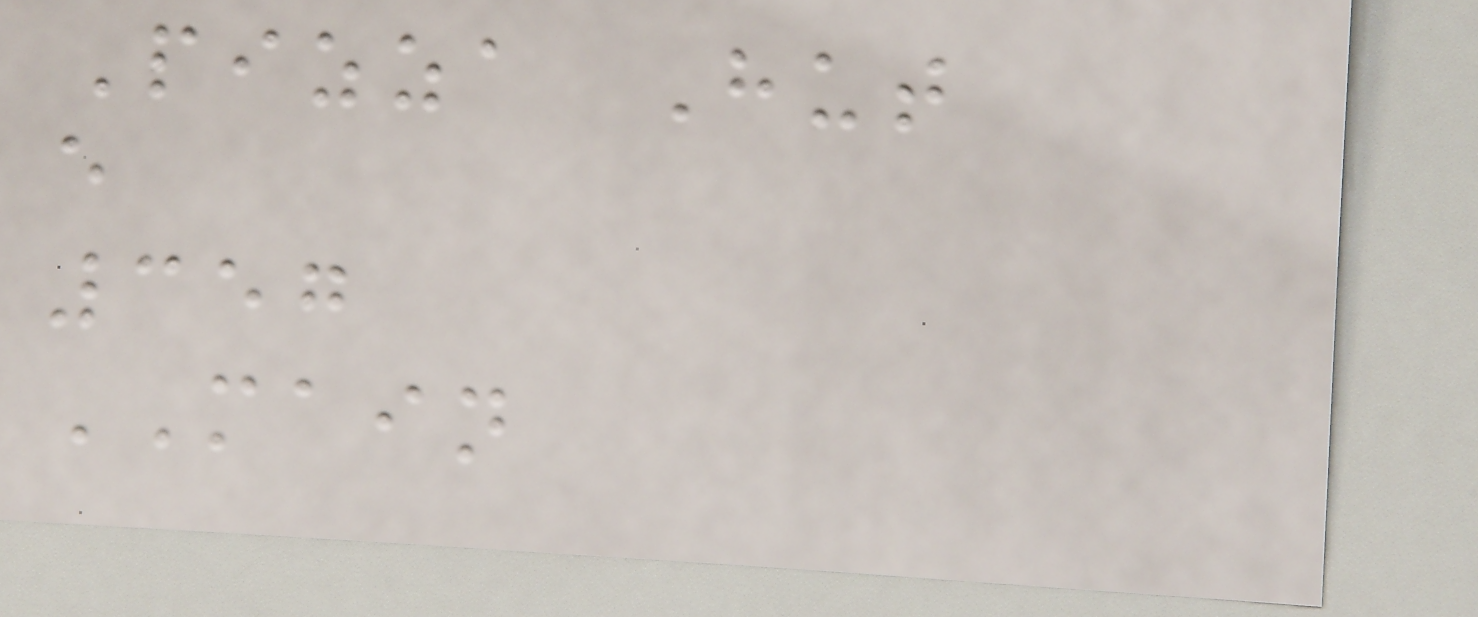Pizza Hut
e
357
MAIN
